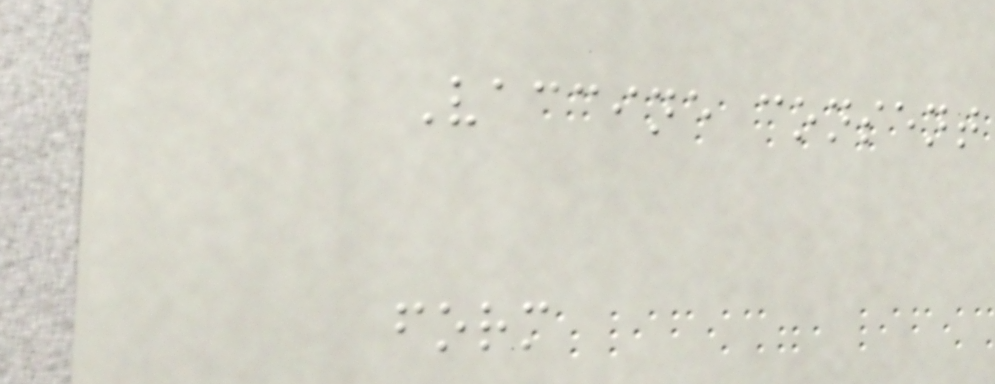Vaccine consent
form
